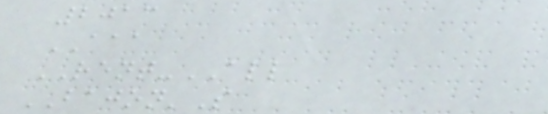2013
AAA
RENT-ALL
BAJON'S
